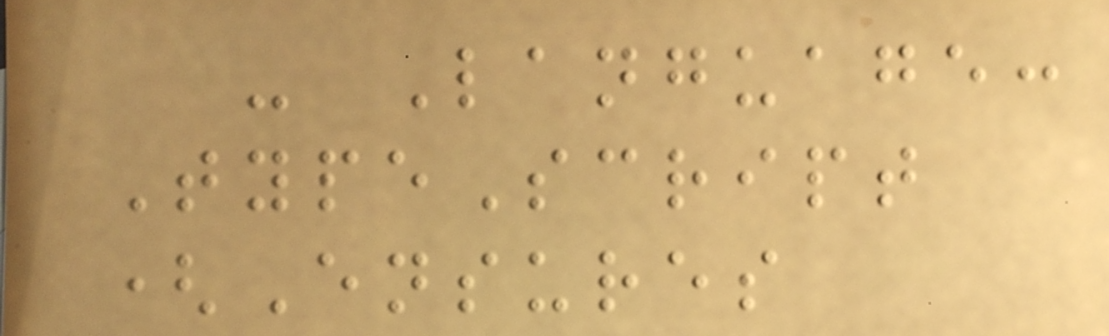- Language:
TypeScript
(Ensures
